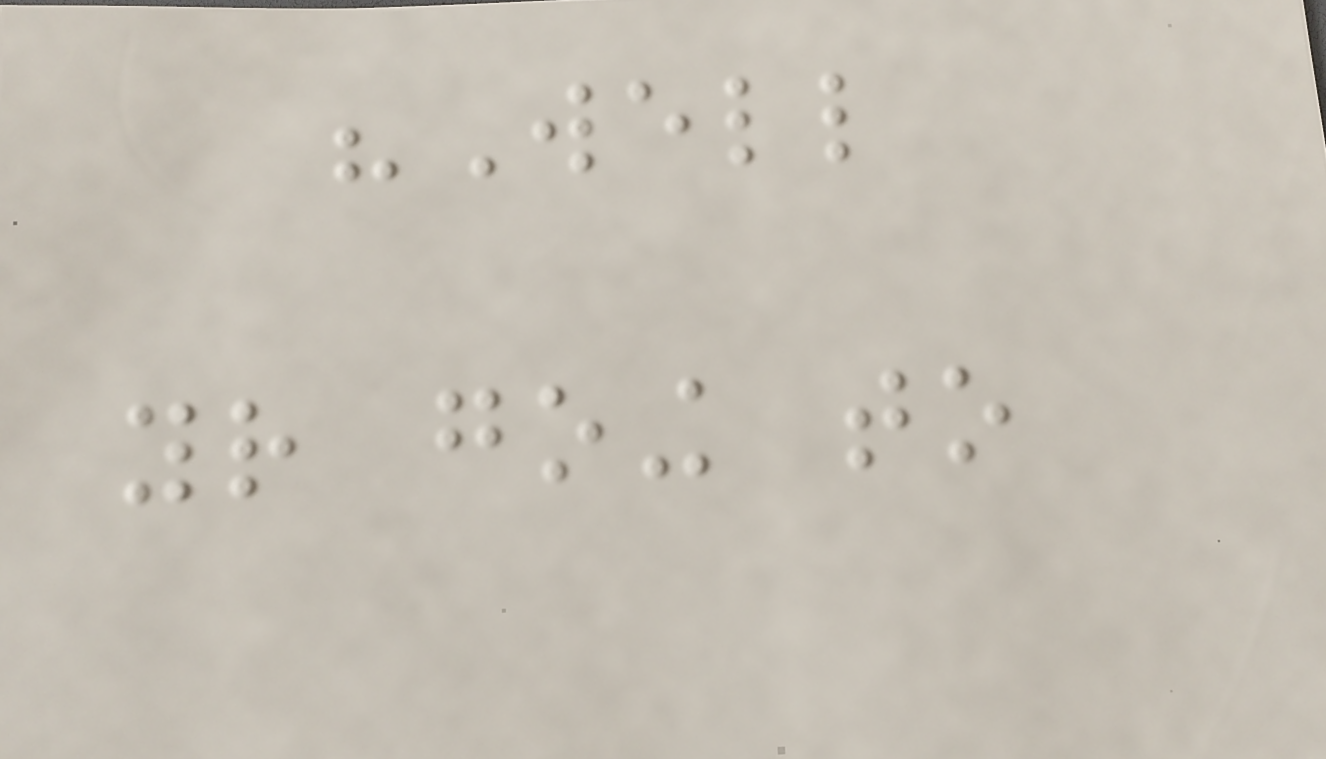"Well
your going to
